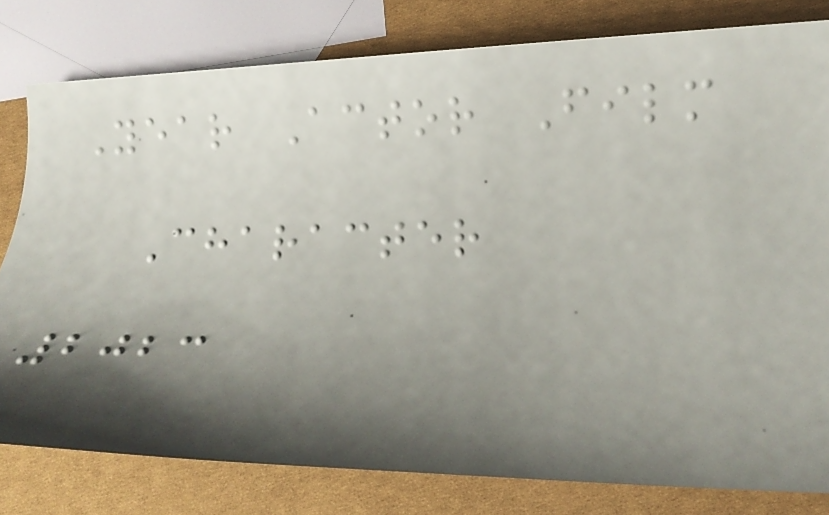Year Actor Film
Character
2023
